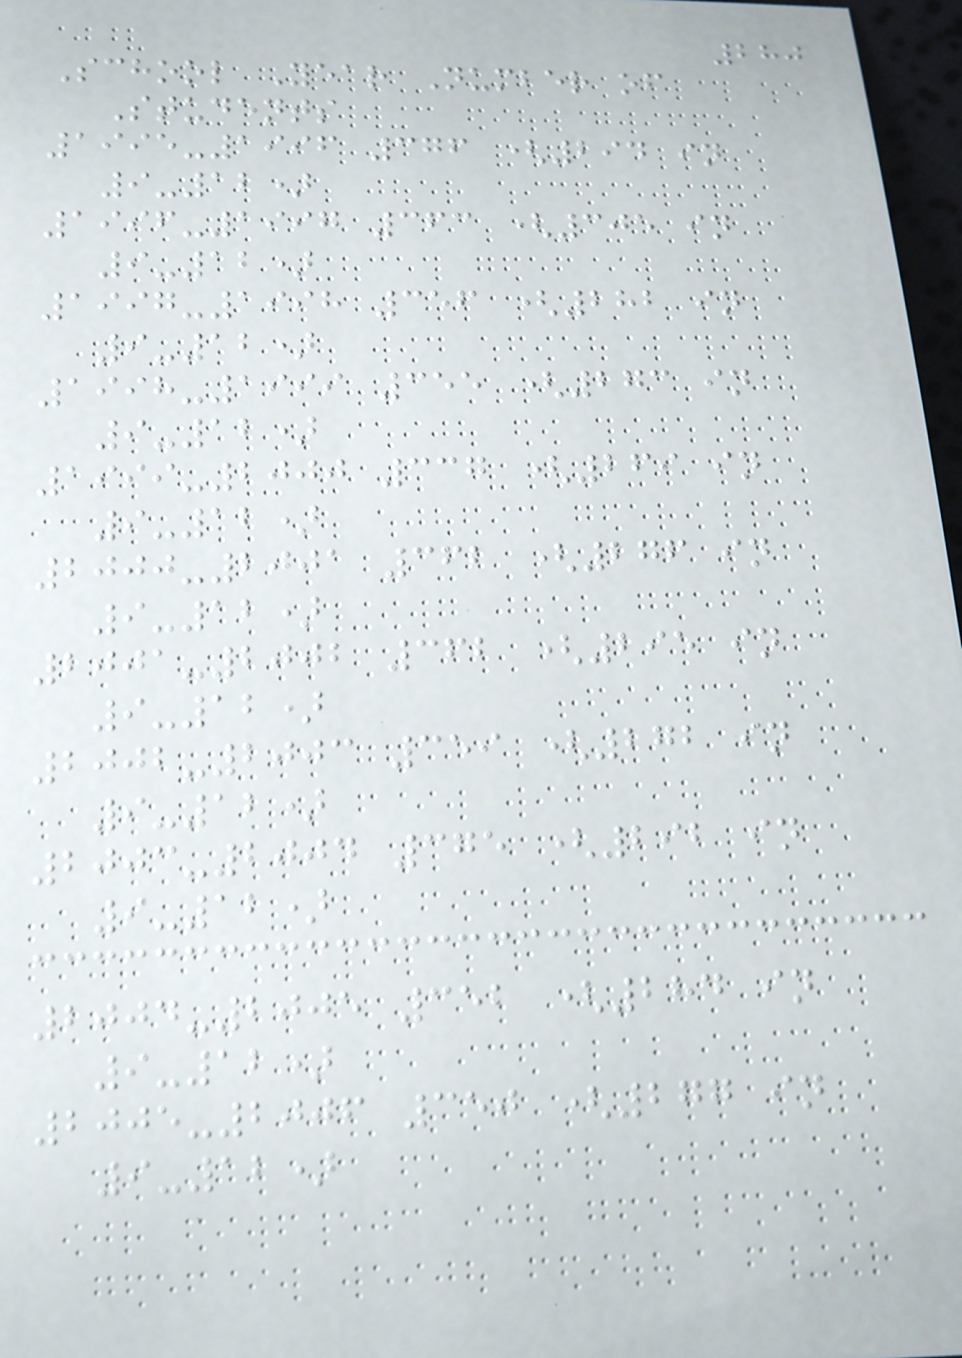280
School Year Number of
Students
1995-1996 376 (294 in
9-12)
1996-1997 363 (305 in
9-12)
1997-1998 356 (282 in
9-12)
1998-1999 355 (273 in
9-12)
1999-2000 337 (269 in
9-12)
2000-2001 362 (276 in
9-12)
2001-2002 362 (295 in
9-12)
2002-2003 359 (272 in
9-12)
2003-2004 375 (292 in
9-12)
2004-2005 352 (284 in
9-12)
2005-2006 350 (277 in
9-12)
